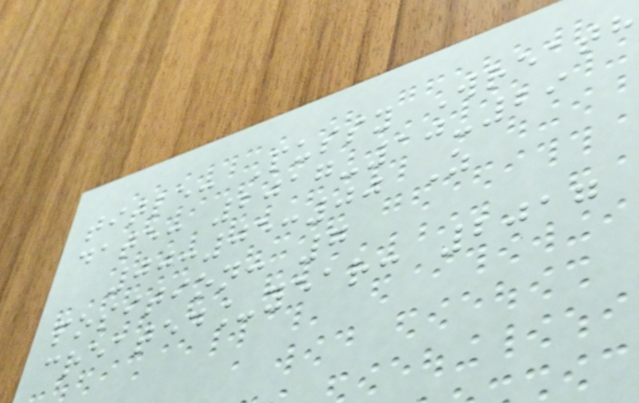title: Pussy Wreath
date: 2017-10-29
00:05:00 Z
position: 7
created_year: 2017
